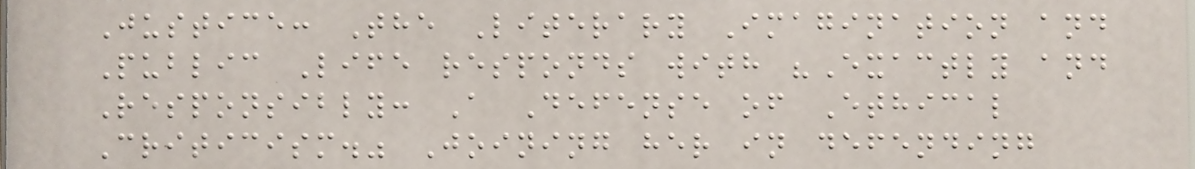Justice: The Literary Imagination and
Public Life responds with "Exactly and
Responsibly: A Defense of Ethical
Criticism." Joining her in defending
